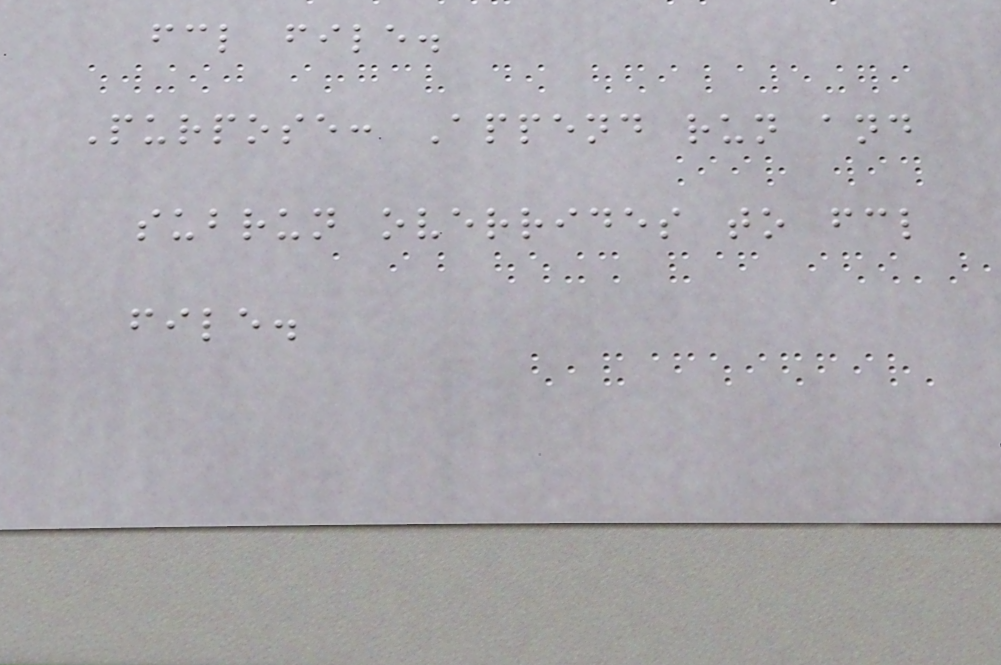fcl file.
Purpose: Append run and
subrun overrides to fcl
file.
